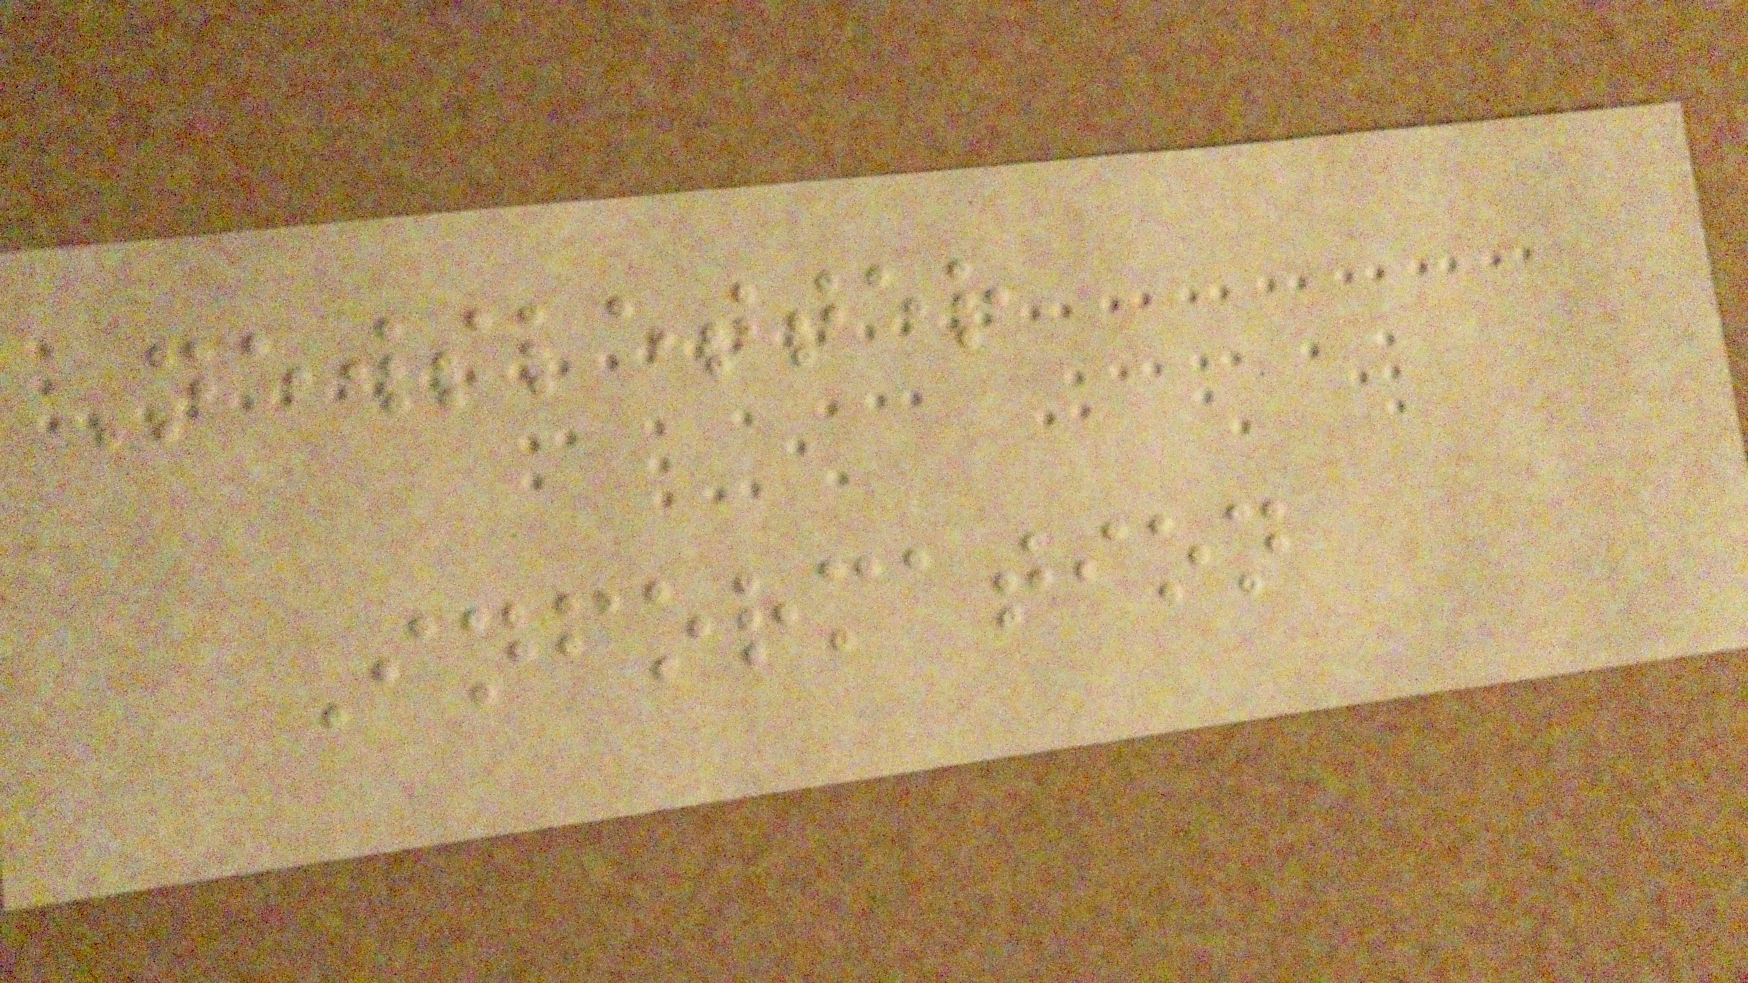Newsletter
Information
